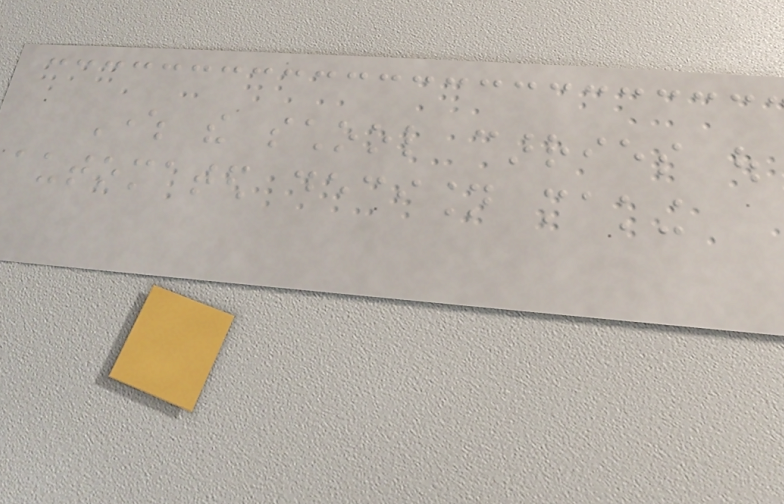Where the school carries out
automated decision making
